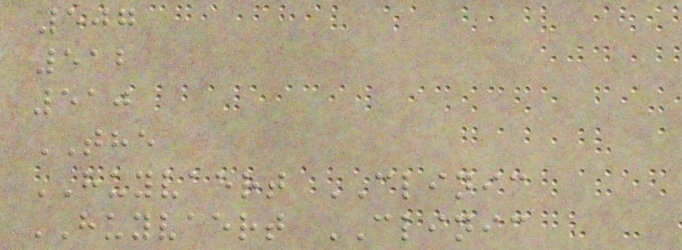507
512
510
THE
HUYVAERT CLINIC
HUYVAERT CLINIC
